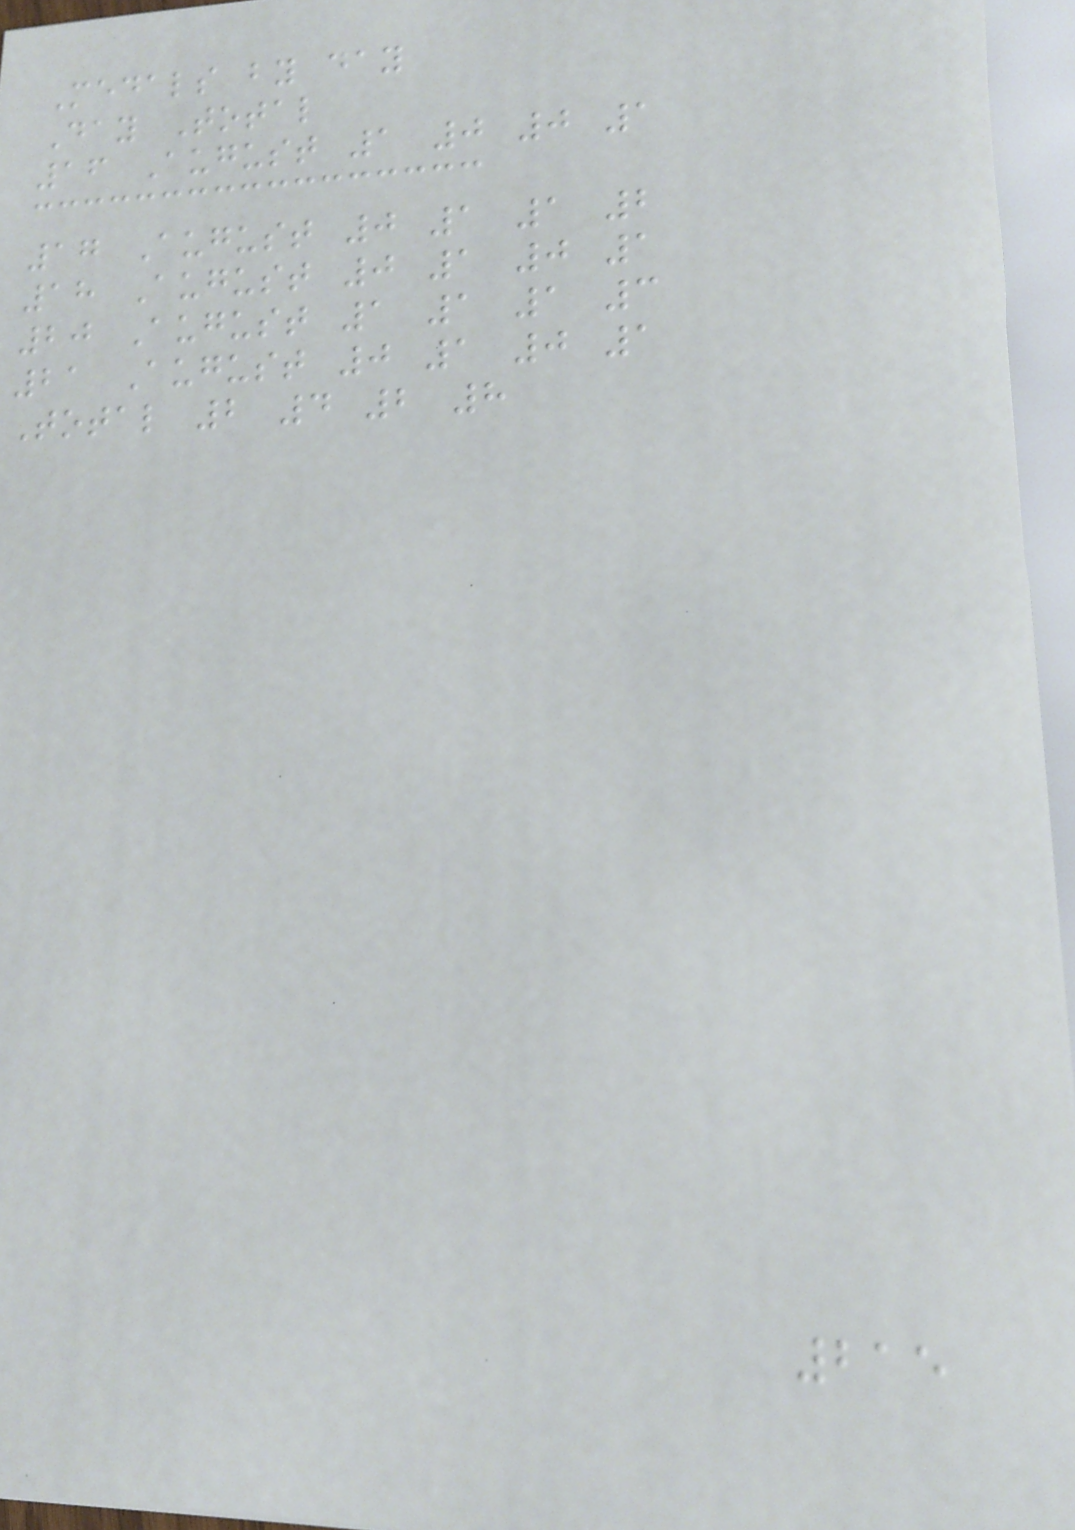Medals by day
Day Total
16 August 1 0 0 1
17 August 0 1 1 2
18 August 0 1 0 1
20 August 1 1 1 3
21 August 0 1 0 1
Total 2 4 2 8
215
